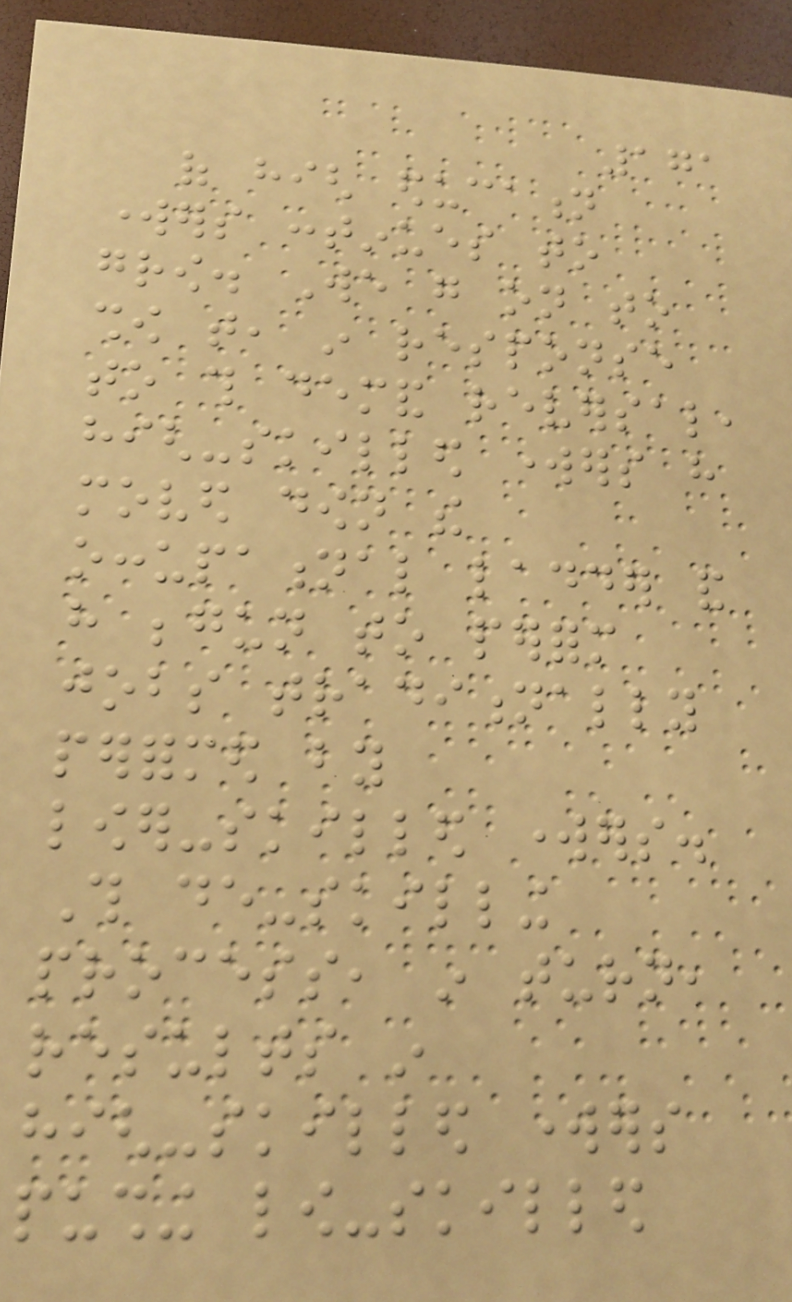171
of high education
workers continues to
grow. We go on to
show that, in response
to this demand reversal,
high-skilled workers have
moved down the
occupational ladder and
have begun to perform
jobs traditionally
performed by
lower-skilled workers.
This de-skilling
process, in turn,
results in
high-skilled workers
pushing low-skilled
